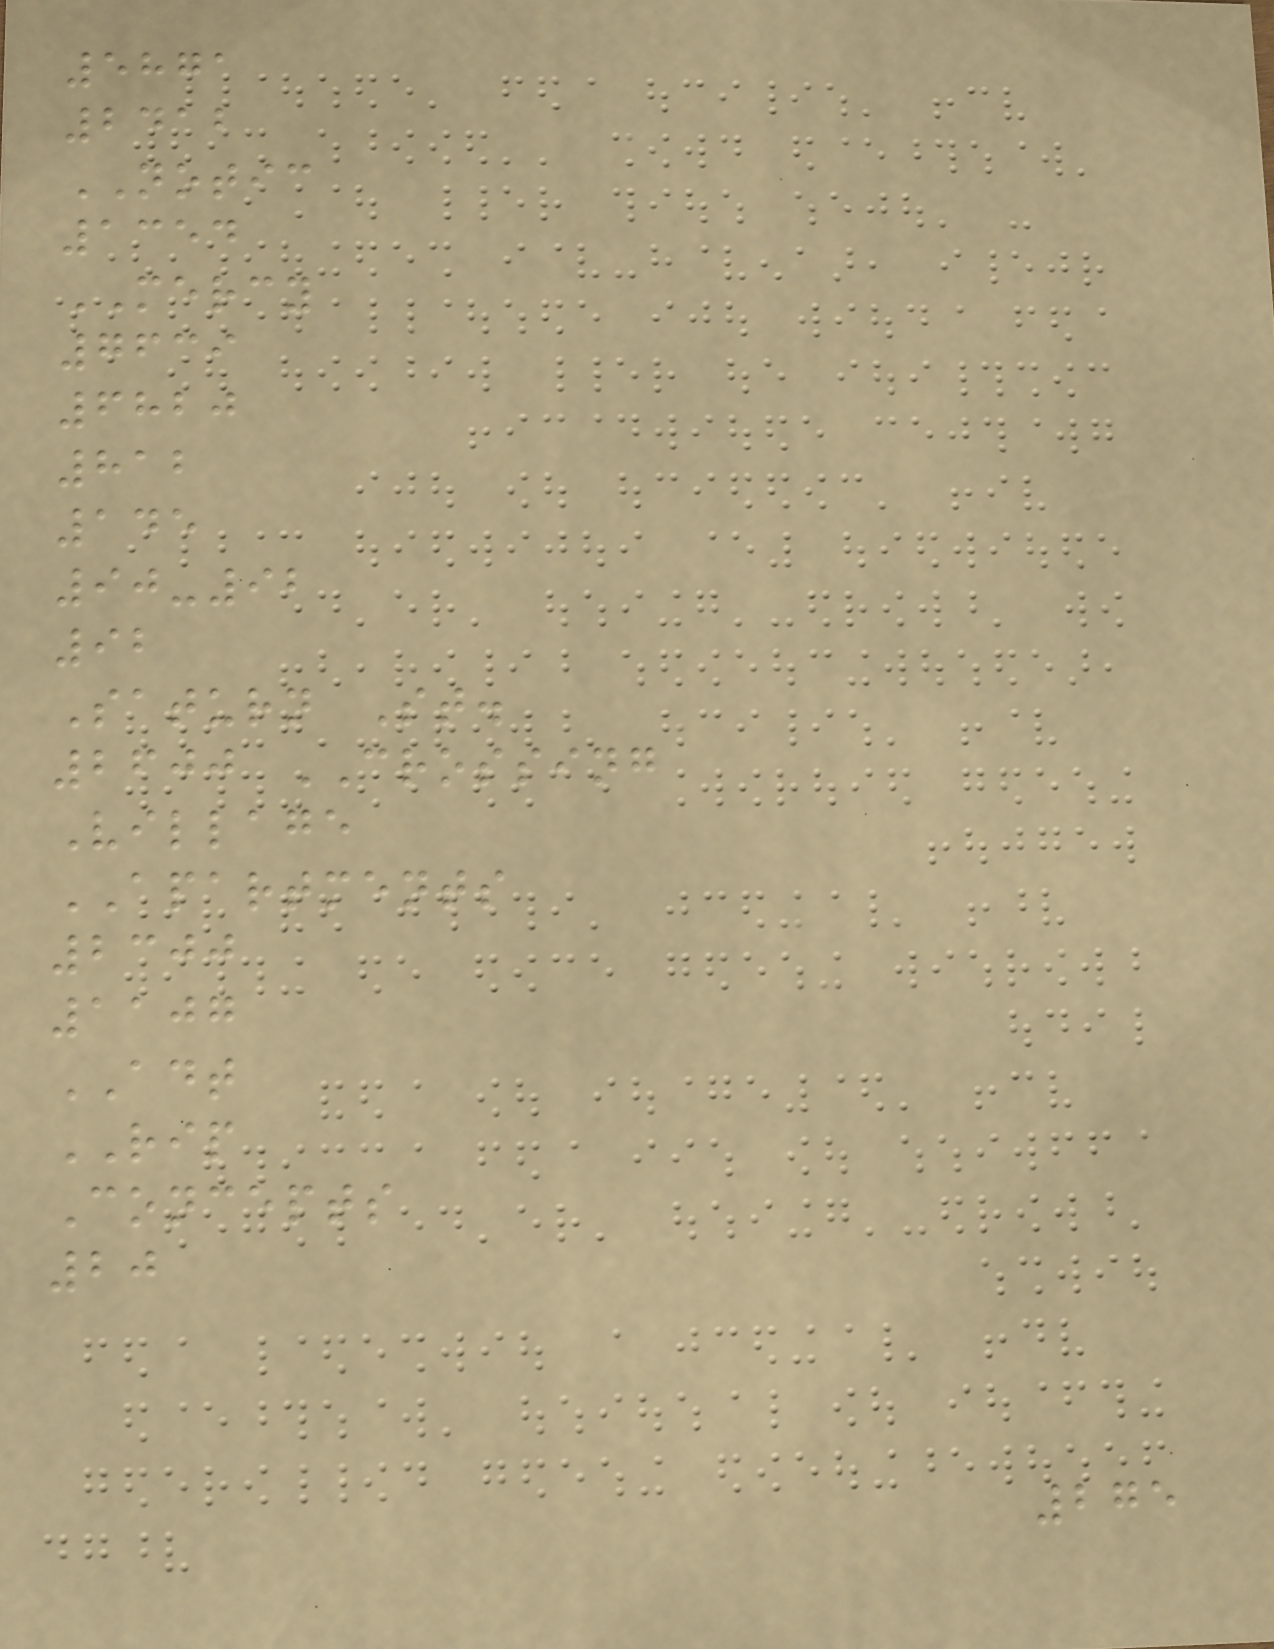5871
2412
NOTIC
1354
MERCY
7639
6820
812
145
90-92
92
Saturn St.
2600 CROSSING
Village
APARTMENTS
2300
1107
ADT
RIP
Concepts
20
275
